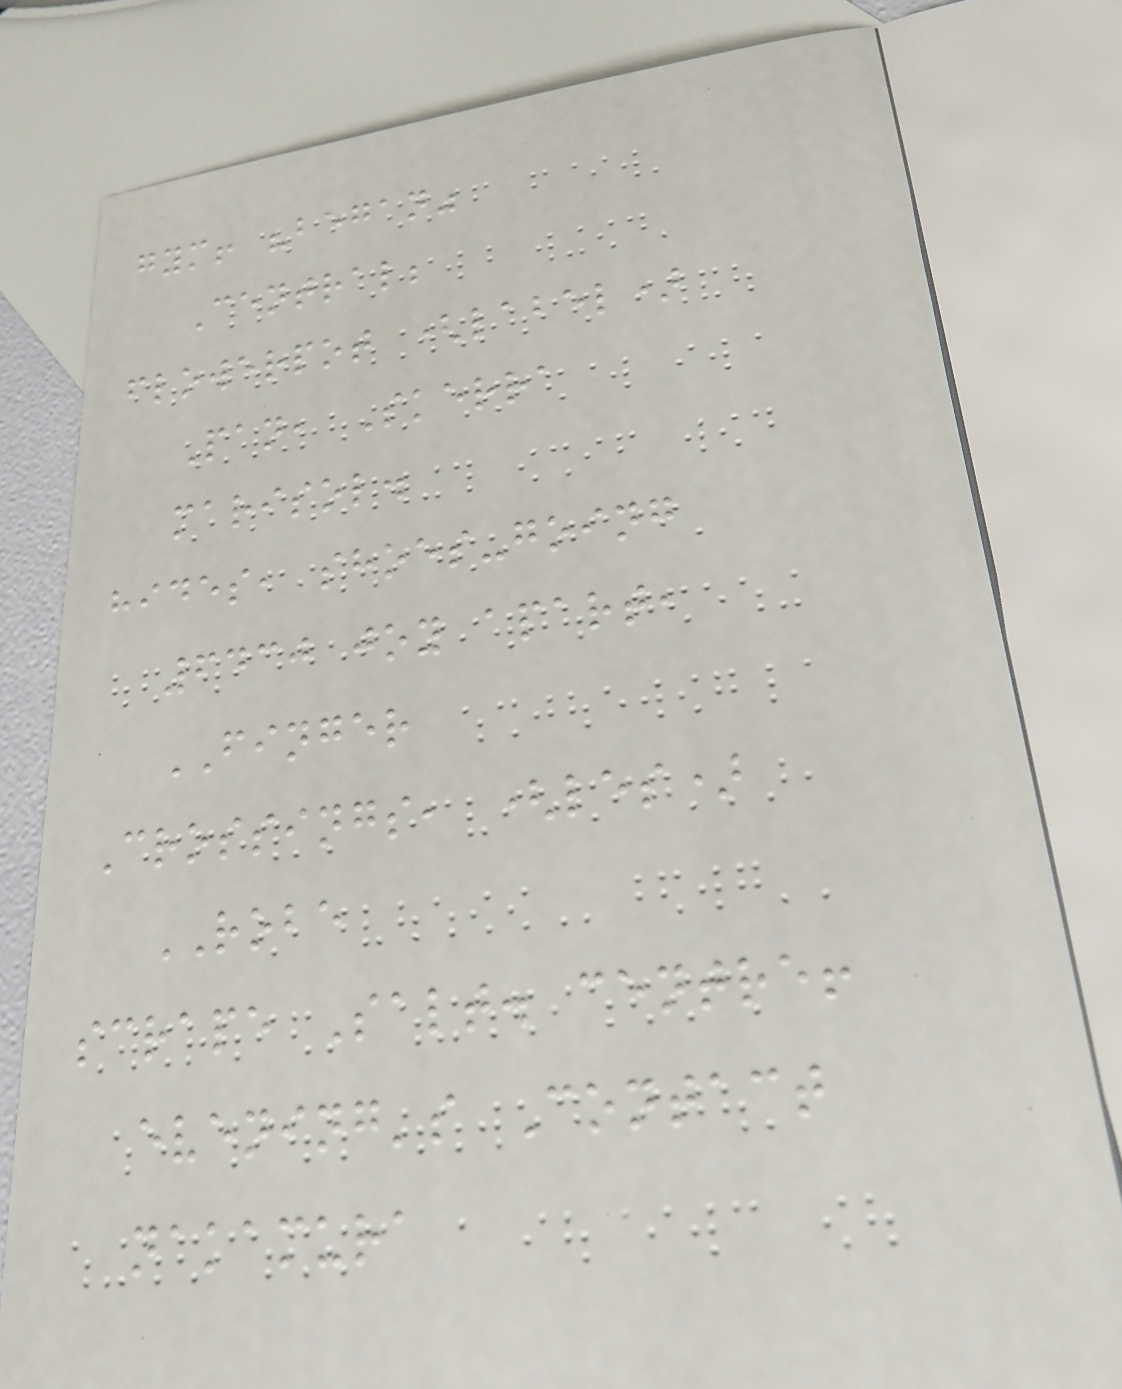gym! "began"
Central;
flowerpot (label)
Pan, Skerra
marisol.
hides, shoes-going
6430 joy apart,
FINGER
Crossings, (les)
ROBE
scrape Salt. centre!
evening's Contact
nakamura
